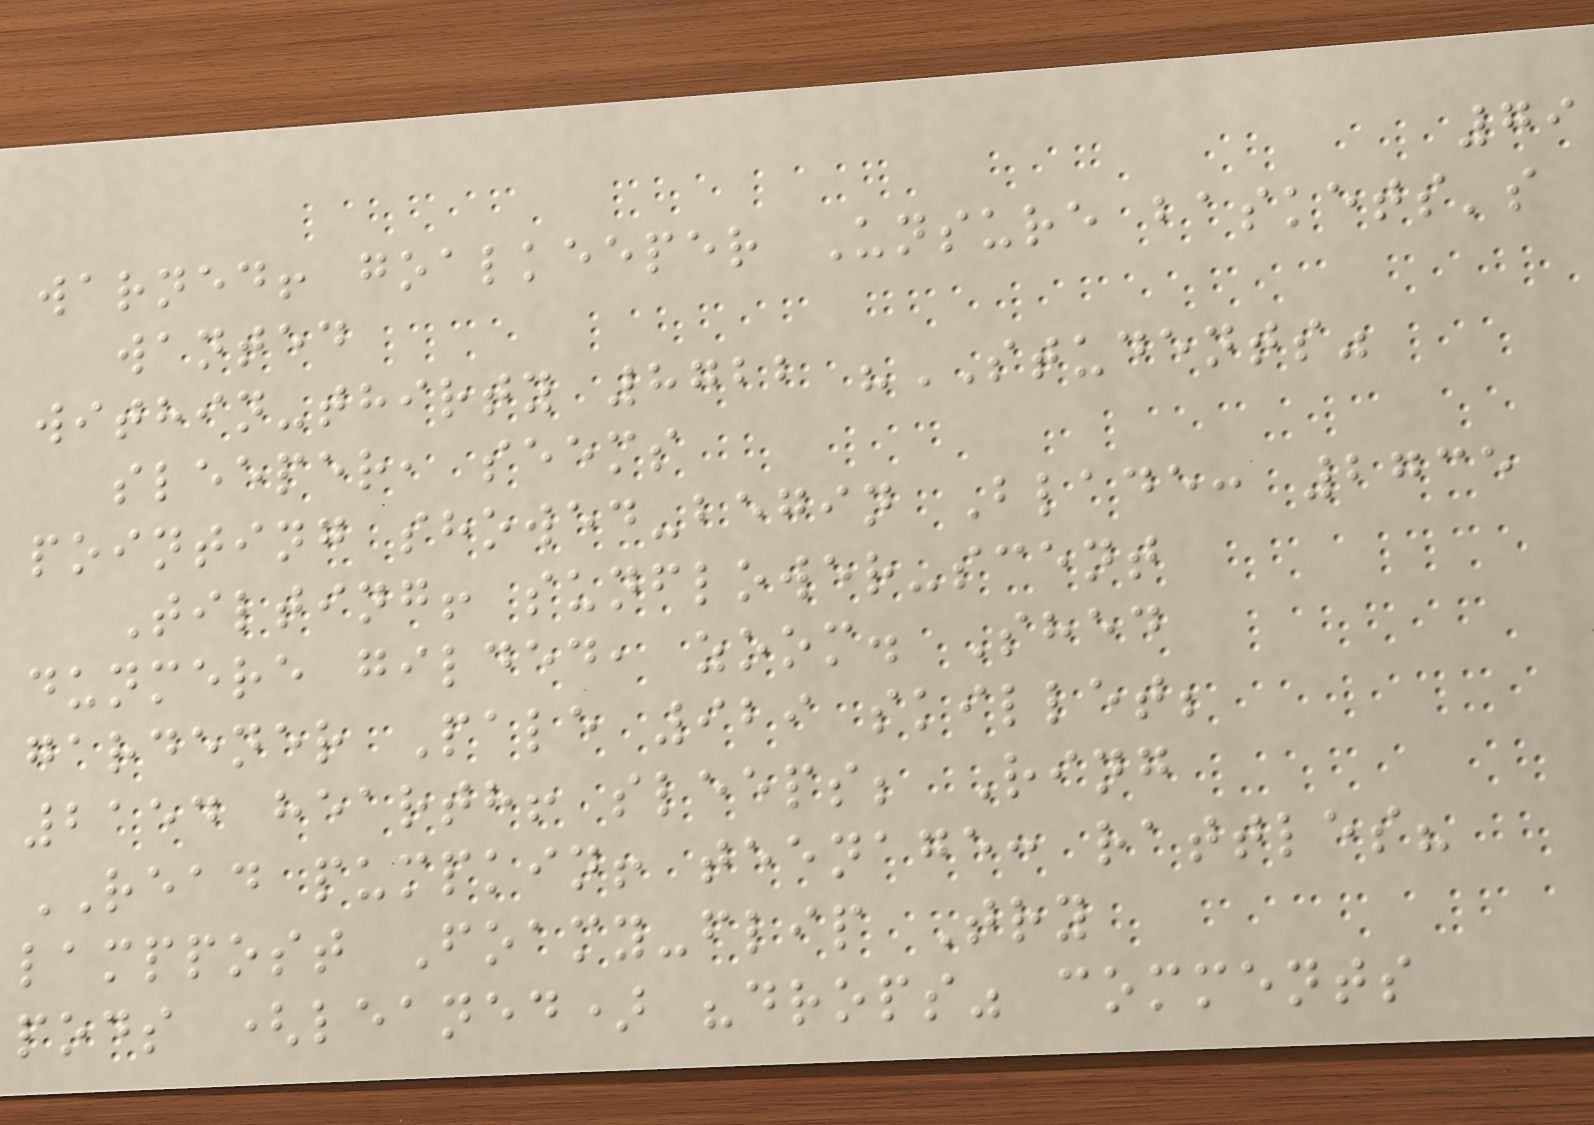79
warned! goalkeeper Unsure baskets's
wanted
within-thirty 8722 "STUDENTS"
sleeper, seems
pointing showed-begin Blade: 2735
Tilting! sunflower-scent
dunmere gilded, zoom. Shed
gardener Pale 929 skillet;
2154 hearth! sleeps; Ring
READ pumpkin! teenage: rattles?
lamppost Foamy-flip Try
pods (leaned) "drops" comments
